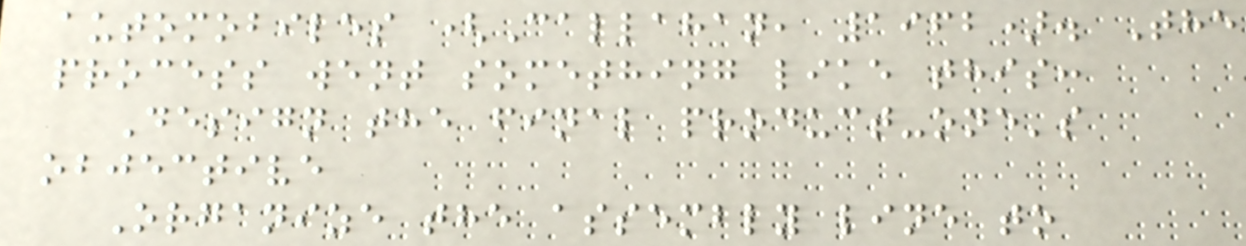automobiles (Callahan, 1962). The
process went something like this:
Design the final product-one's
objective
Organize the assembly line to
